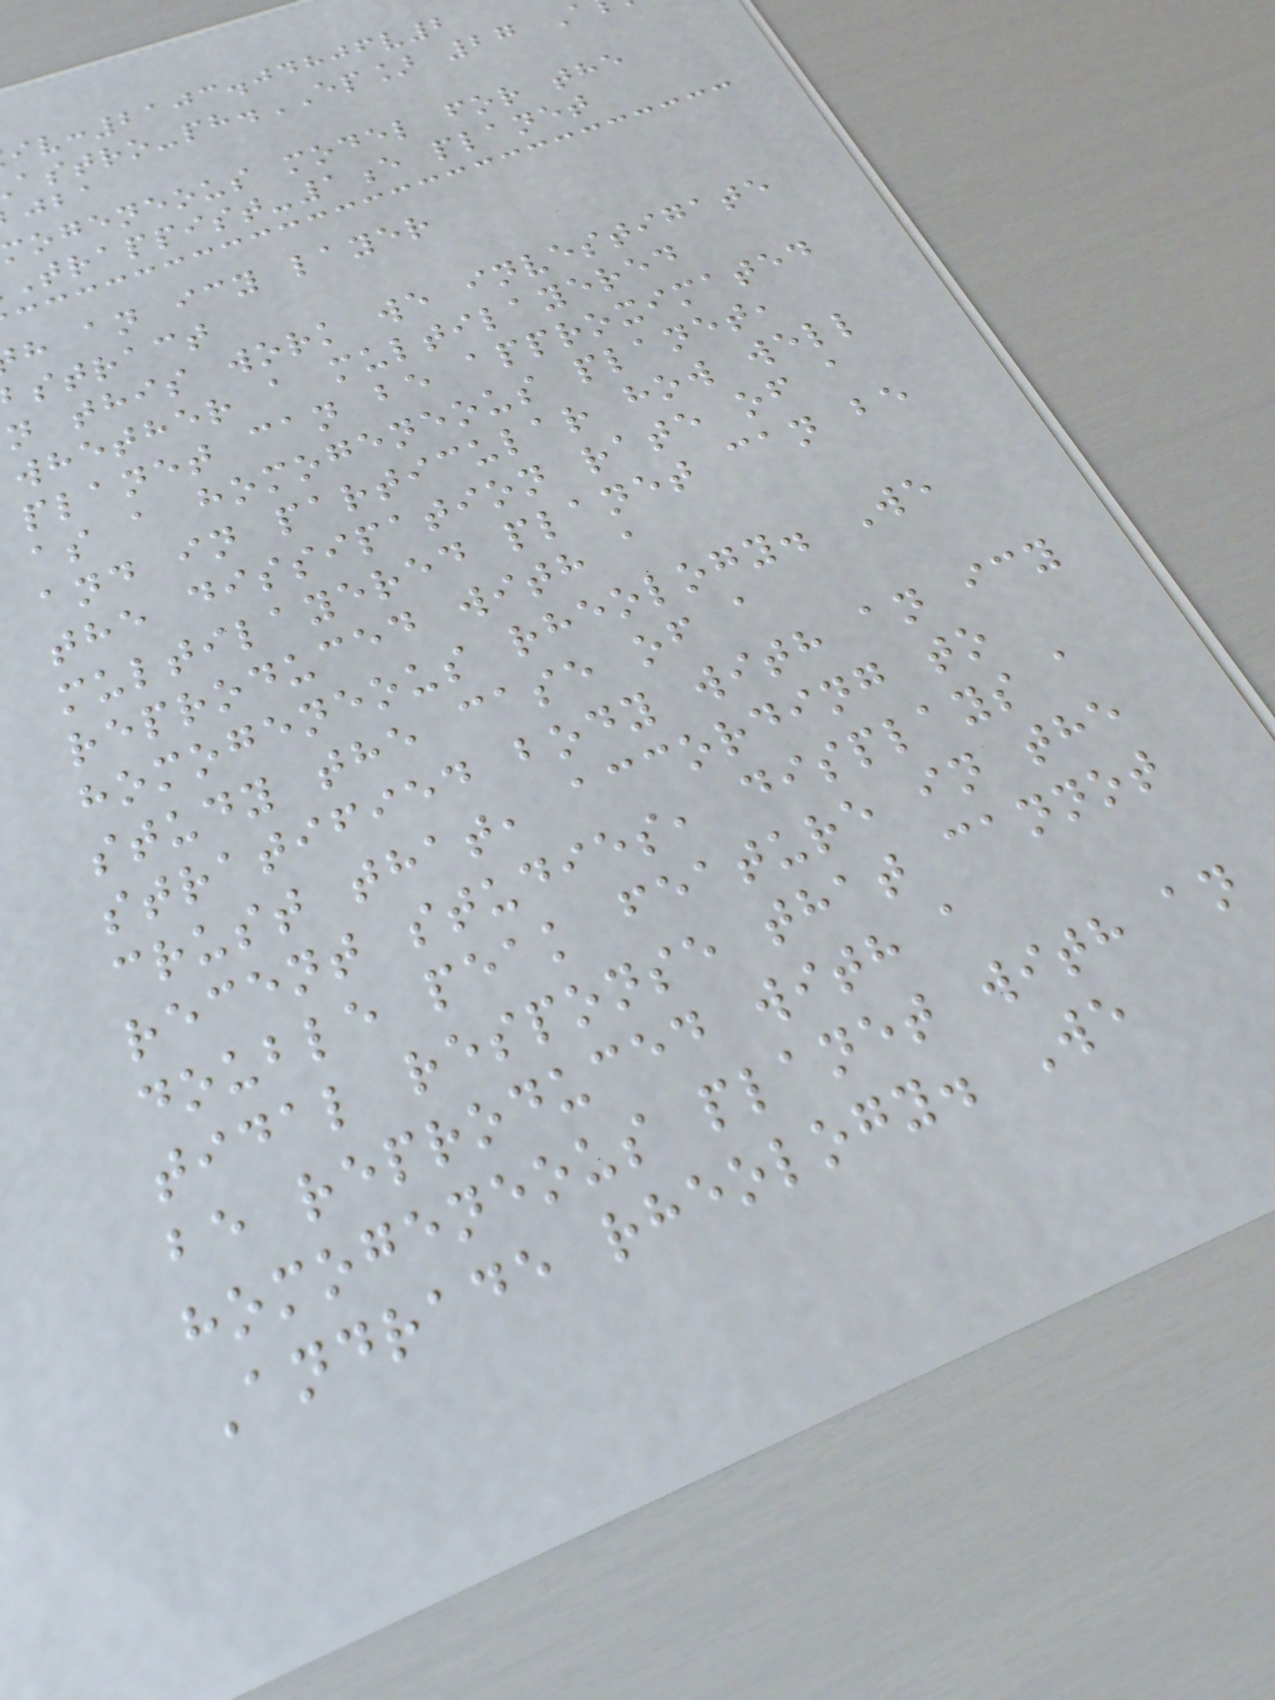iv:2103.04806v2
astro-ph.EP] 27
mogeneous model for the
trappist-1e planet
h an icy layer
stract
n this work we investigate
whether a multilayered
planet can be approximated
as a homogeneous planet,
and in particular how well
the dissipation rate of a
multilayered planet can be
reproduced with a
homogeneous rheology. We
study the case of a
stratified body with an icy
crust that, according to
recent studies, displays a
double peak feature in the
tidal response that cannot
be reproduced with a
homogeneous planet with an
Andrade rheology. We
